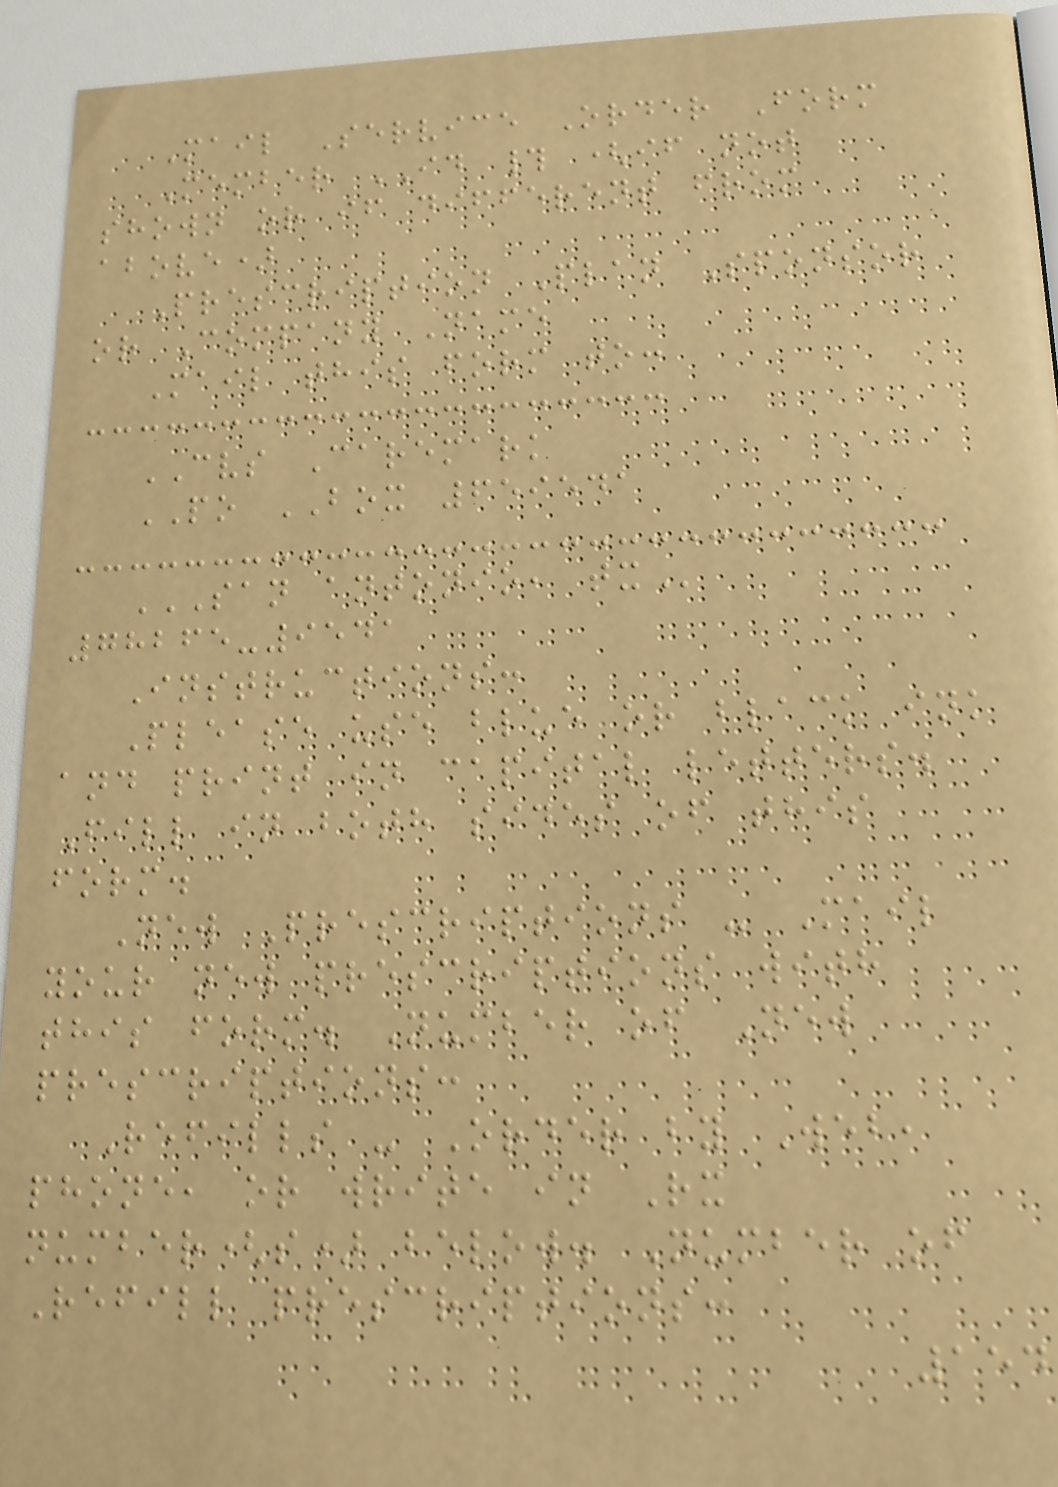Mail Service Order Form
Member ID # (if not
shown or if different from
above)
Prescription Plan Sponsor
or Company Name
Mail this form to:
CVS Caremark
PO BOX 659541
SAN ANTONIO, TX
78265-9541
Instructions:
Please use blue or black ink
and print in capital letters.
Fill in both sides of this
form.
New Prescriptions - Mail
your new prescriptions with
this form. Number of New
prescriptions:
Refills - Order by Web,
phone, or write in Rx
number(s) below. Number of
Refill prescriptions:
154
